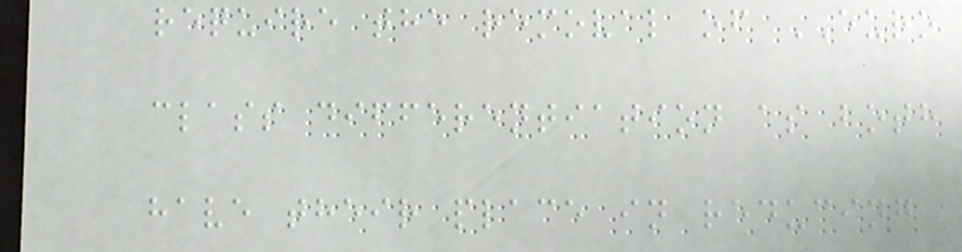require the removal of EURO
class differentiation as both
have their place in reducing
